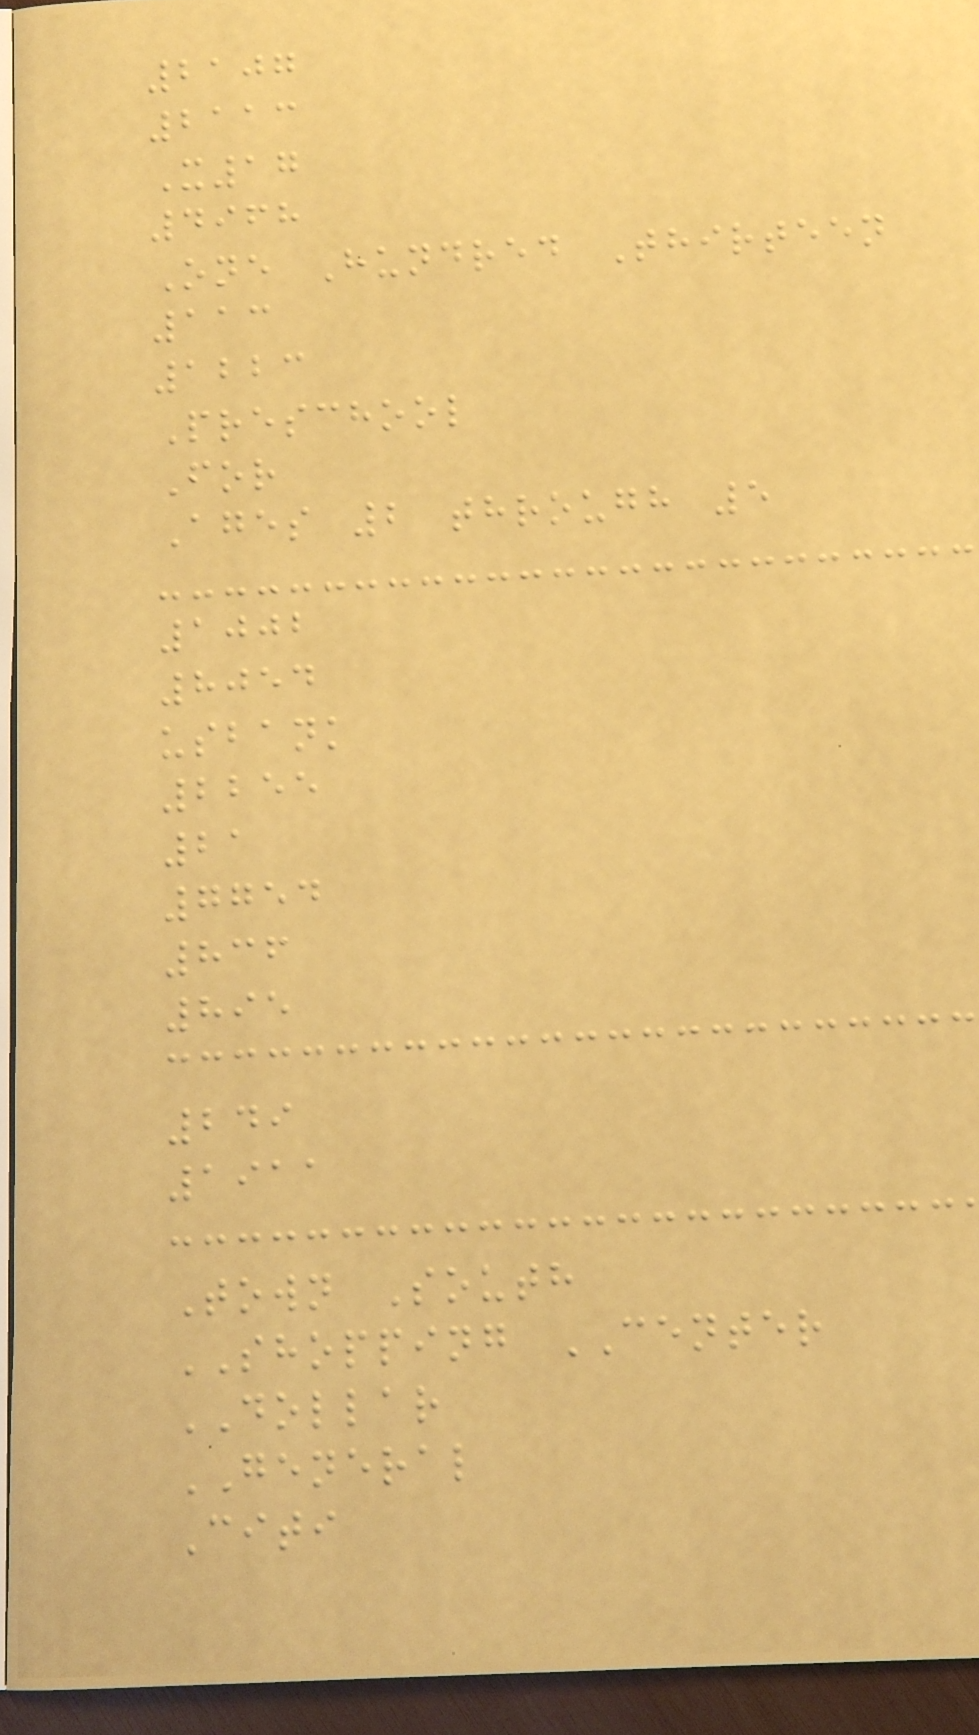2107
2113
X17
4968
One Hundred Thirteen
113
1223
Preschool
For
Ages 2 through 5
1002
8054
usbank
2255
21
7754
836
895
249
1911
Town South
SHOPPING CENTER
DOLLAR
GENERAL
Citi
